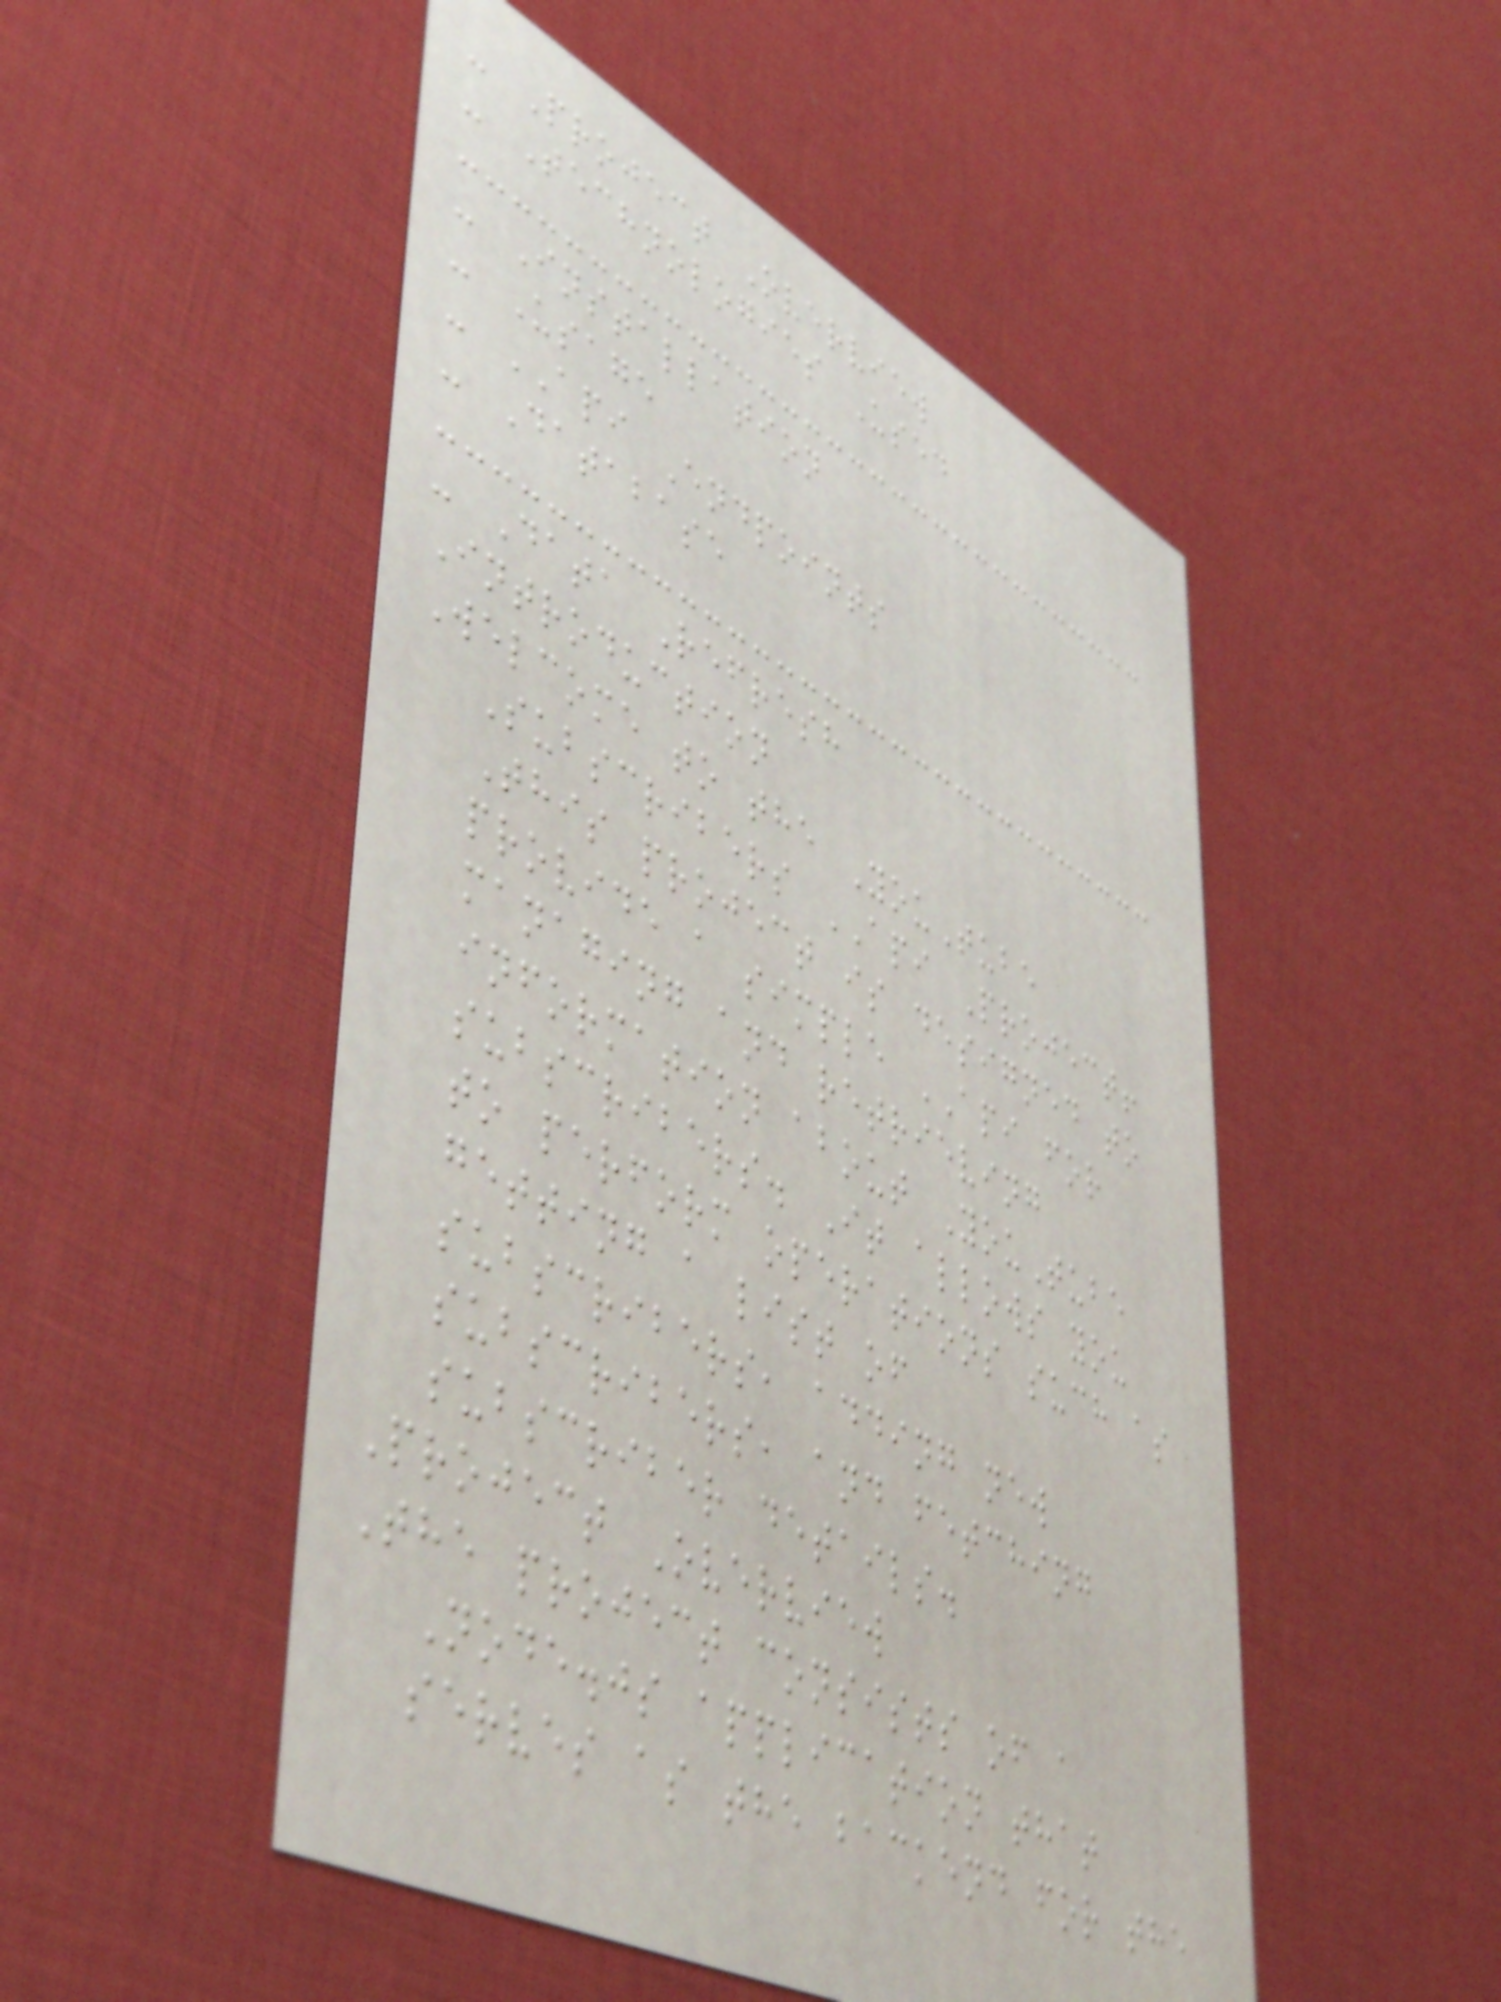- Project Overview
- Technologies Used
- Installation
- Usage
- API Endpoints
- Database
- Data Refresh
Introduction
Welcome to the YouTube
Subscribers API Project!
This project is designed to
provide a simple API for
managing and retrieving
information about YouTube
subscribers. It allows you
to perform operations such as
getting a list of
subscribers, adding new
subscribers, and fetching
subscriber details.
Project Overview
The project consists of a
Node.js application that
serves as the backend for the
